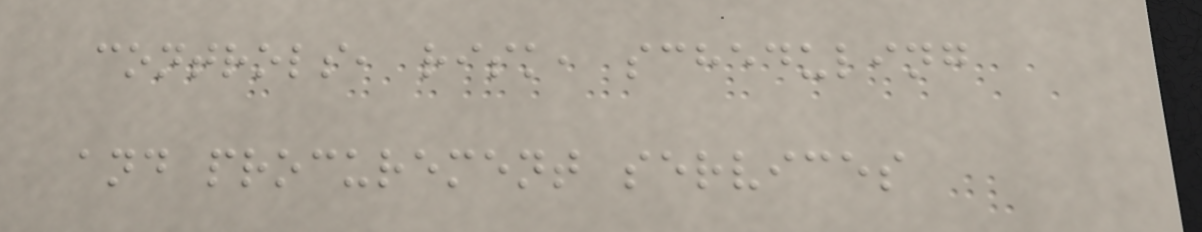controls, risk, scheduling
and procurement services
